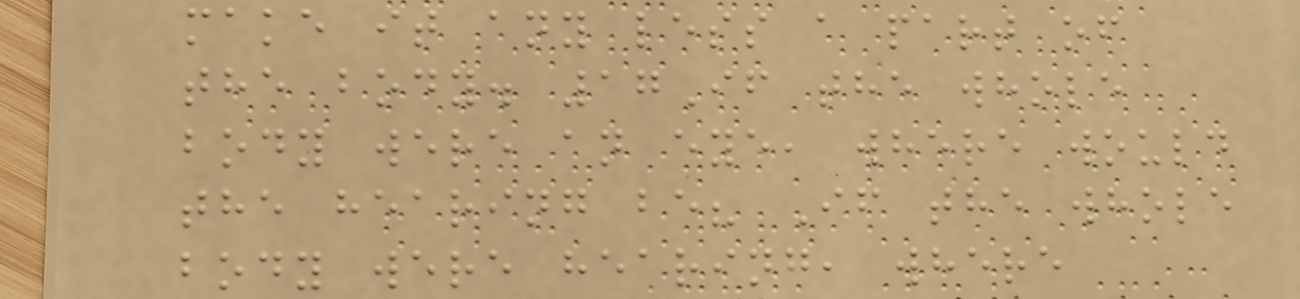make it any less a part of
the body. 17If the whole
body were an eye, where would
the hearing be? If the whole
body were hearing, where
